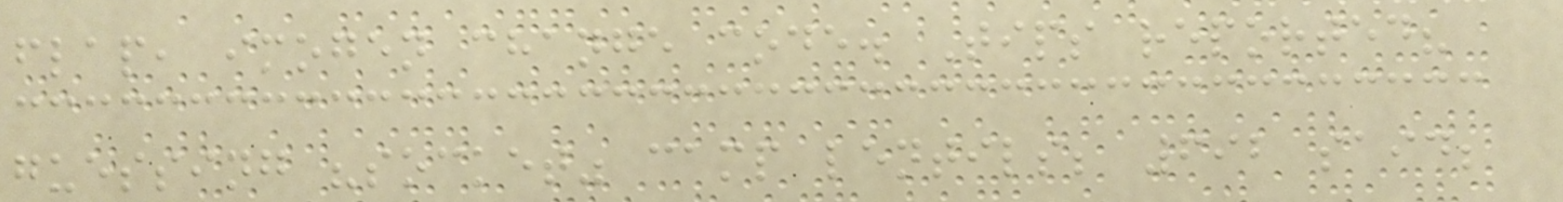flap, imogen change code. Tips reported?
guessing "socket" camp lentils; 692 said;
